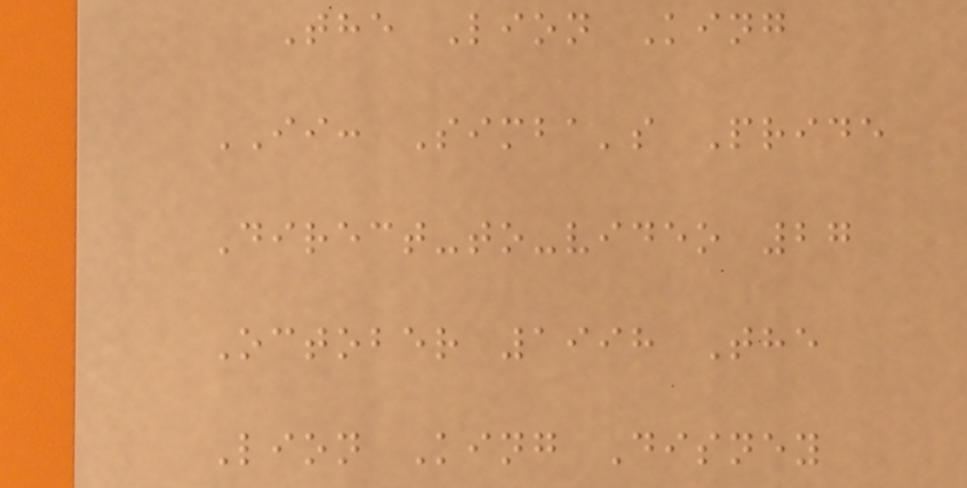The Lion King
II: Simba's Pride
Direct-to-video 27
October 1998 The
Lion King Disney
